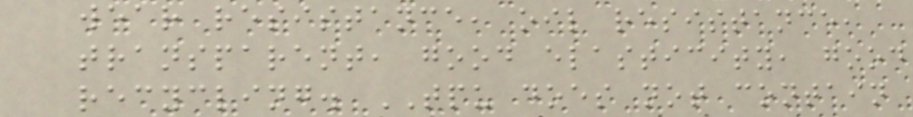wear resistance, oil resistance,
transparent, good elasticity, good
recycling. TPU does not contain
